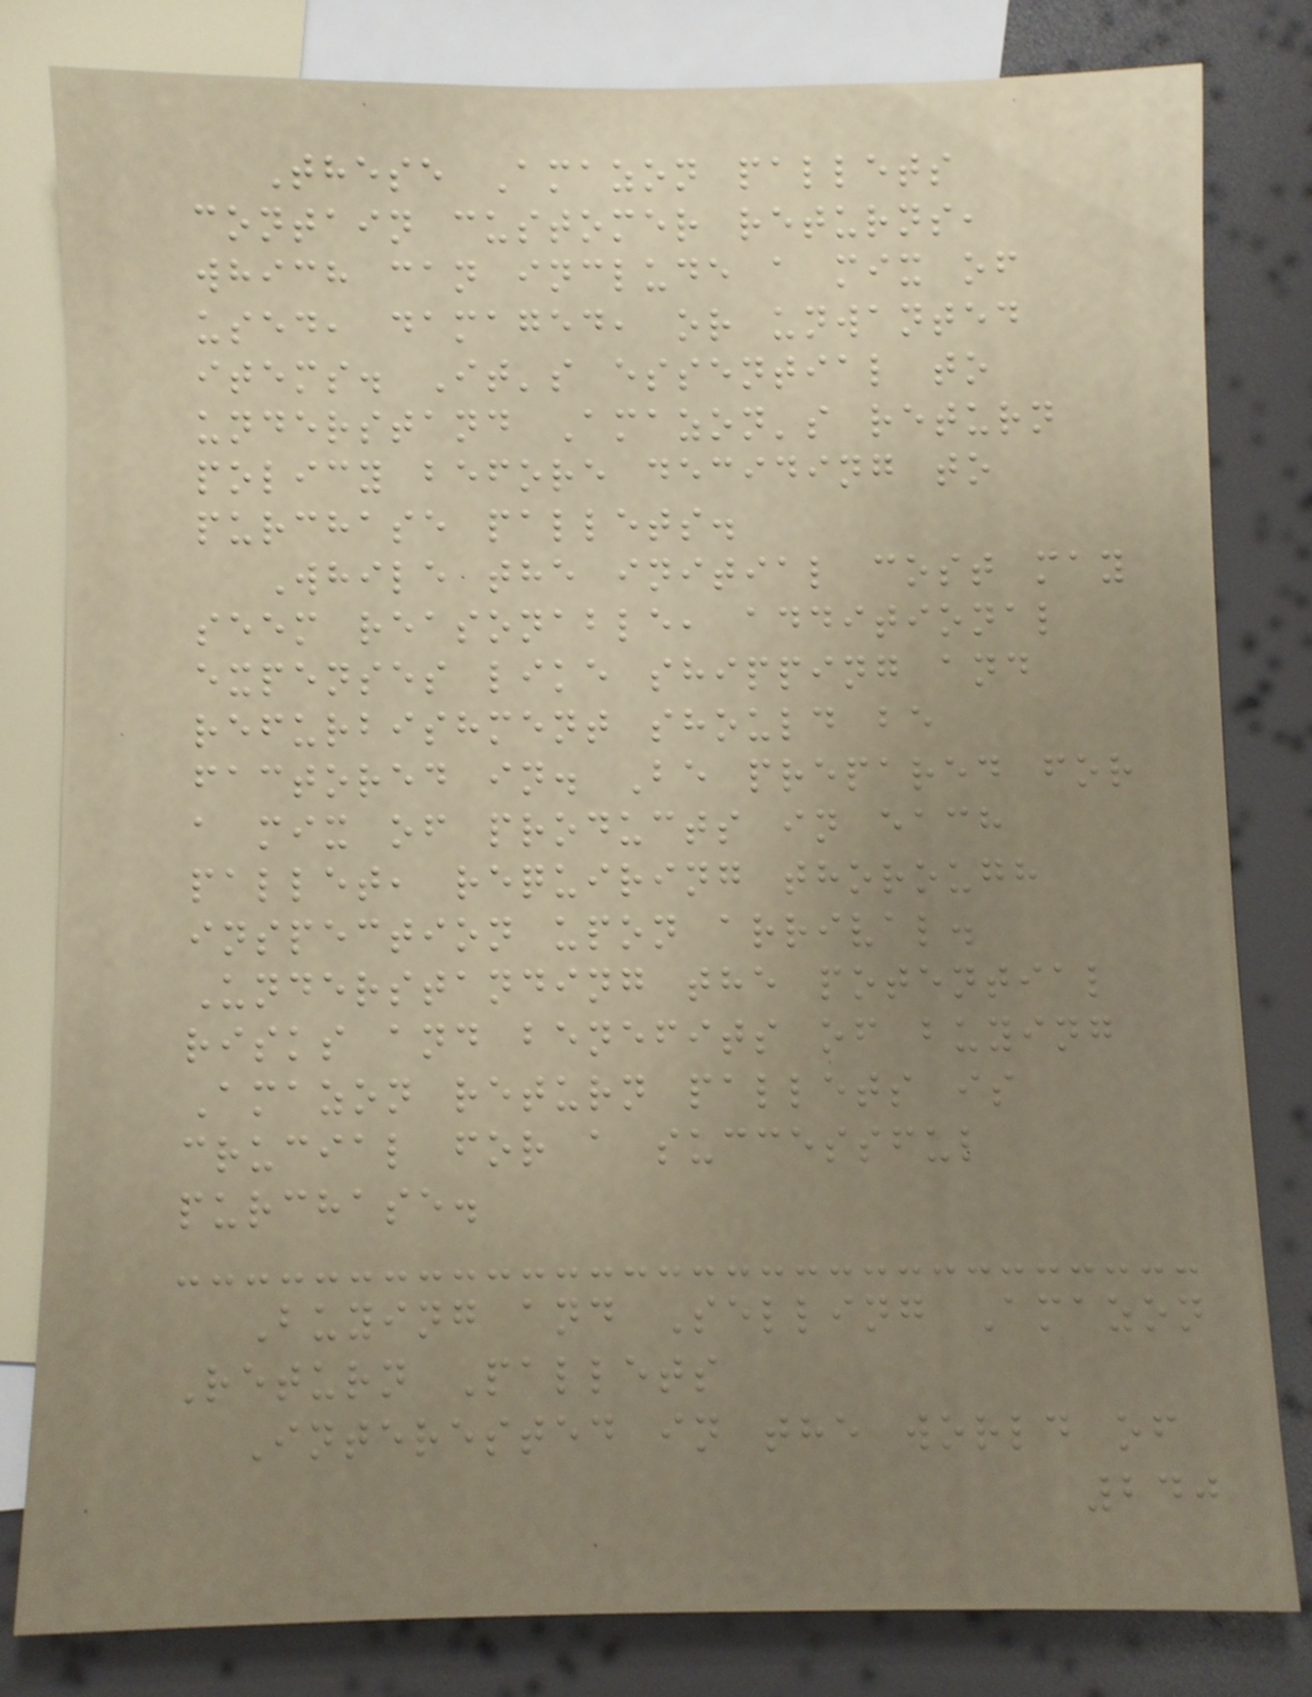These Amazon pallets
contain customer returns,
which can include a mix of
used, damaged, or unwanted
items. It's essential to
understand Amazon's return
policy before deciding to
purchase pallets.
While the initial cost may
seem reasonable, additional
expenses like shipping and
refurbishment should be
factored in. Be prepared for
a mix of products in each
pallet, requiring thorough
inspection upon arrival.
Understanding the potential
risks and benefits of buying
Amazon return pallets is
crucial for a successful
purchase.
Buying and Selling Amazon
Return Pallets
Interested in the world of
240
